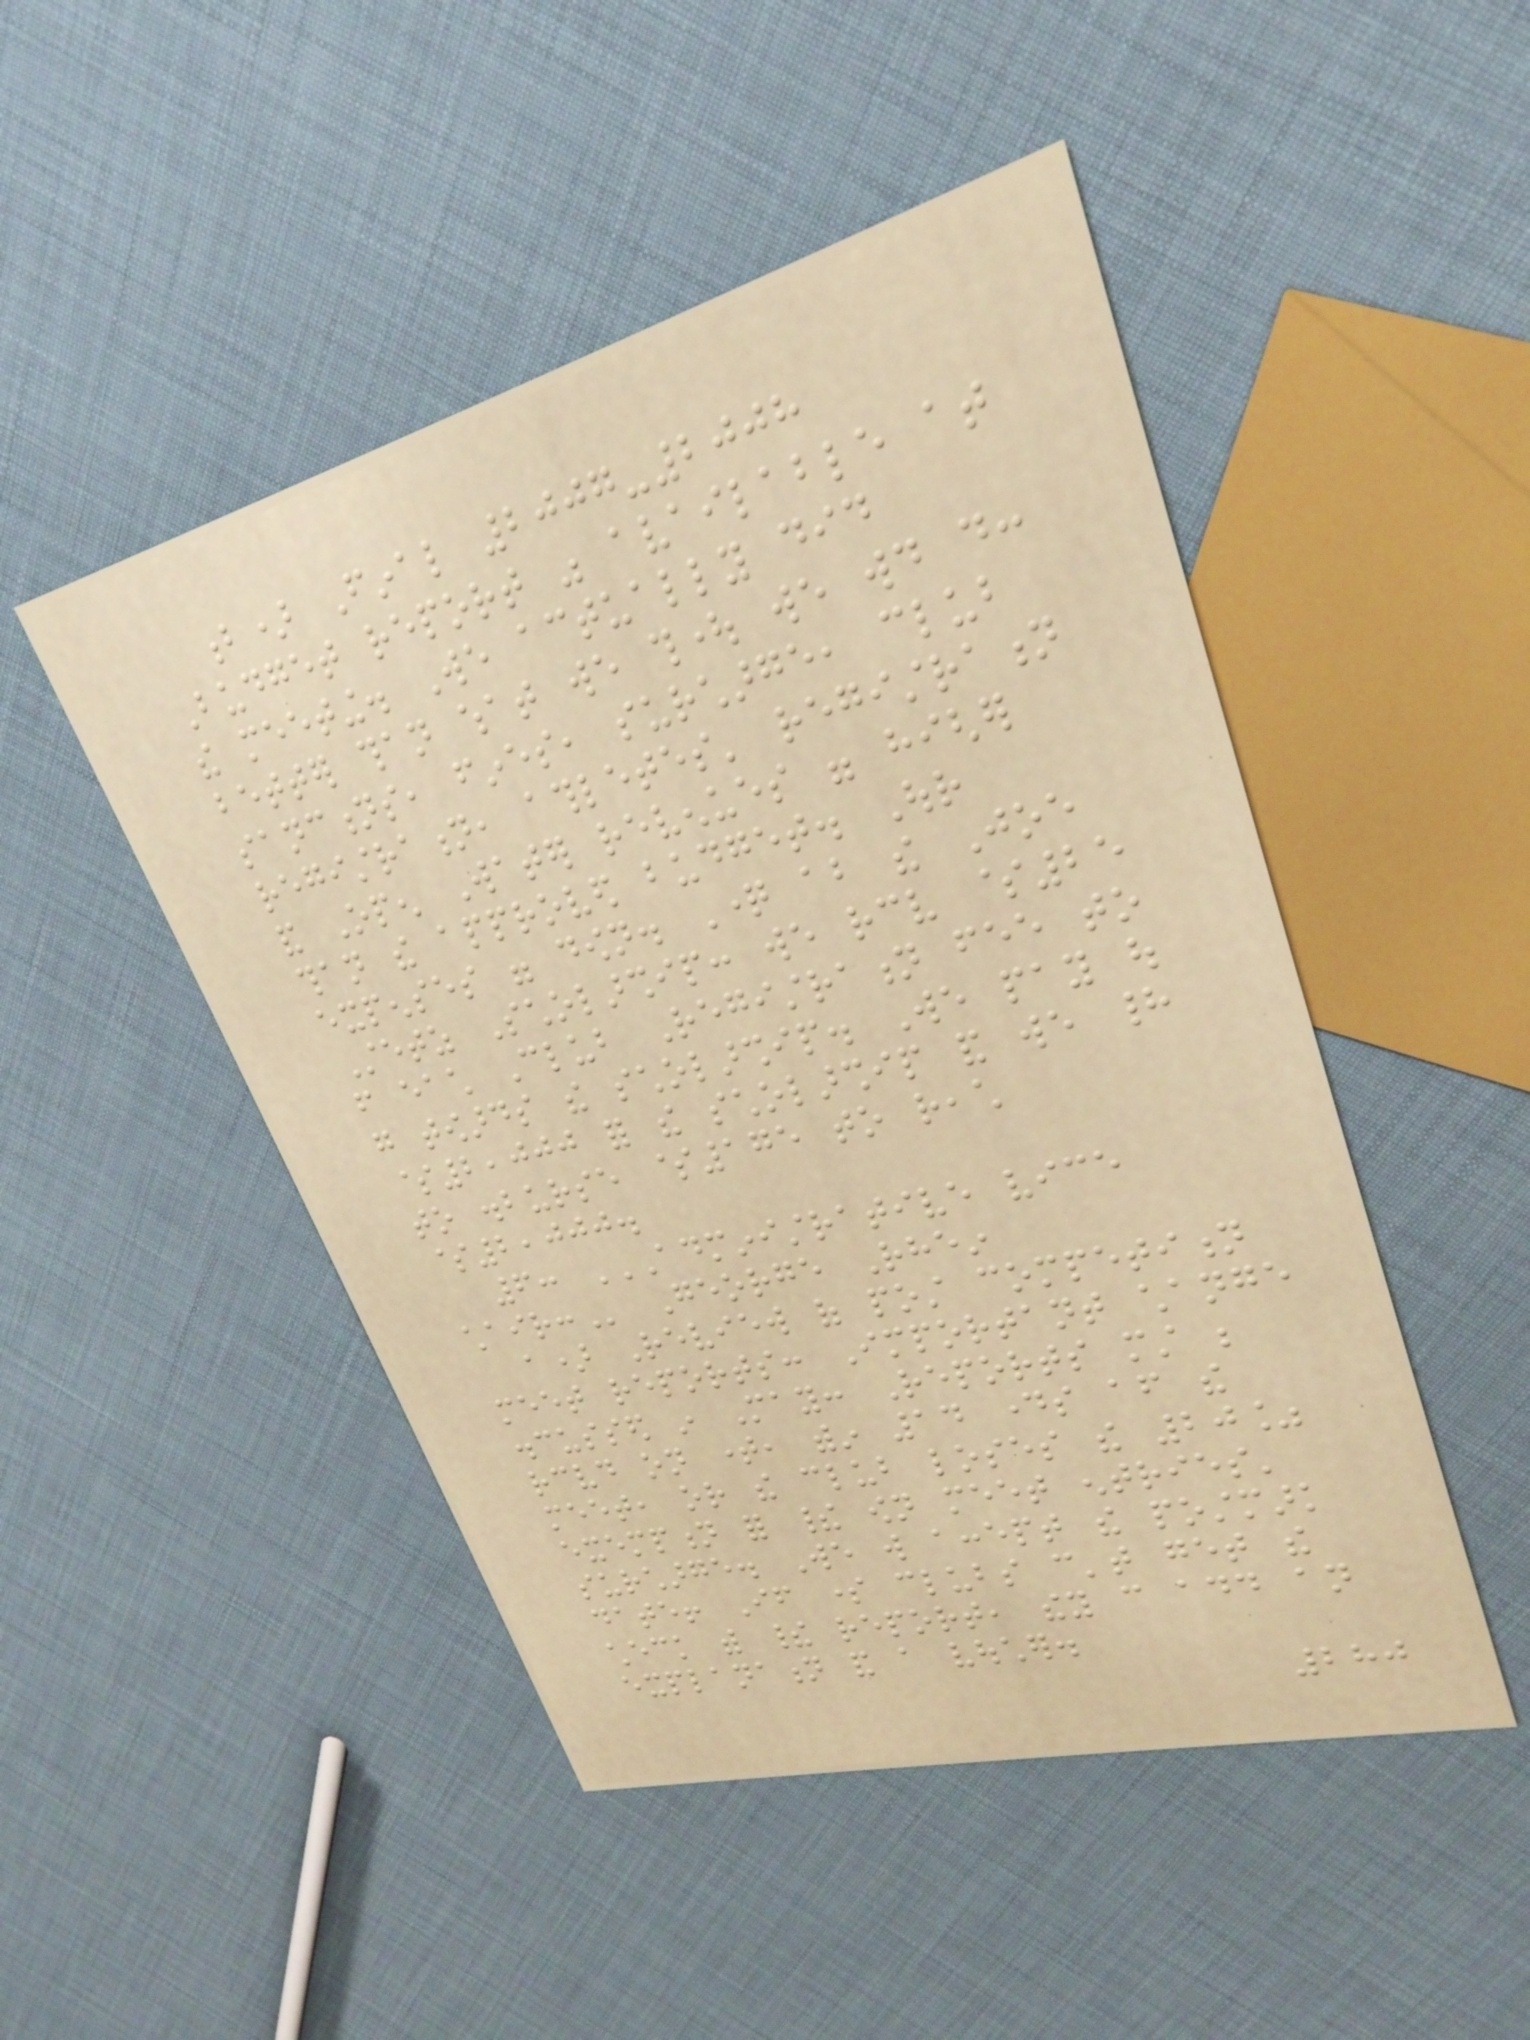b) Final 2007-2008
Budget report was available at
the meeting. We actually did
better than what we thought we would do:
sanctions, fines, surcharge, club
registration, athletes' registration
and Open Water revenues were higher
than the approved budget. Our
expenses were down. Question about the Joe
Stetz Scholarship: we receive $25
from each Club Registration fee to
go towards the scholarship. We pay out
$2,000 for the scholarship and we had
to disburse $175 to reach
$2,000.
6: ADMINISTRATIVE VICE
CHAIR: George Rhein
a) Review of post competition
meet reports: Important change
discussed in May: Reports must be
received on time, within 14 days after the
meet, or the club loses the 20%
exemption for their own meet entries'
surcharge. We will accept the postmark
date! If some clubs can't get the
check with their report, they can add an
explanation and a voucher.
280
